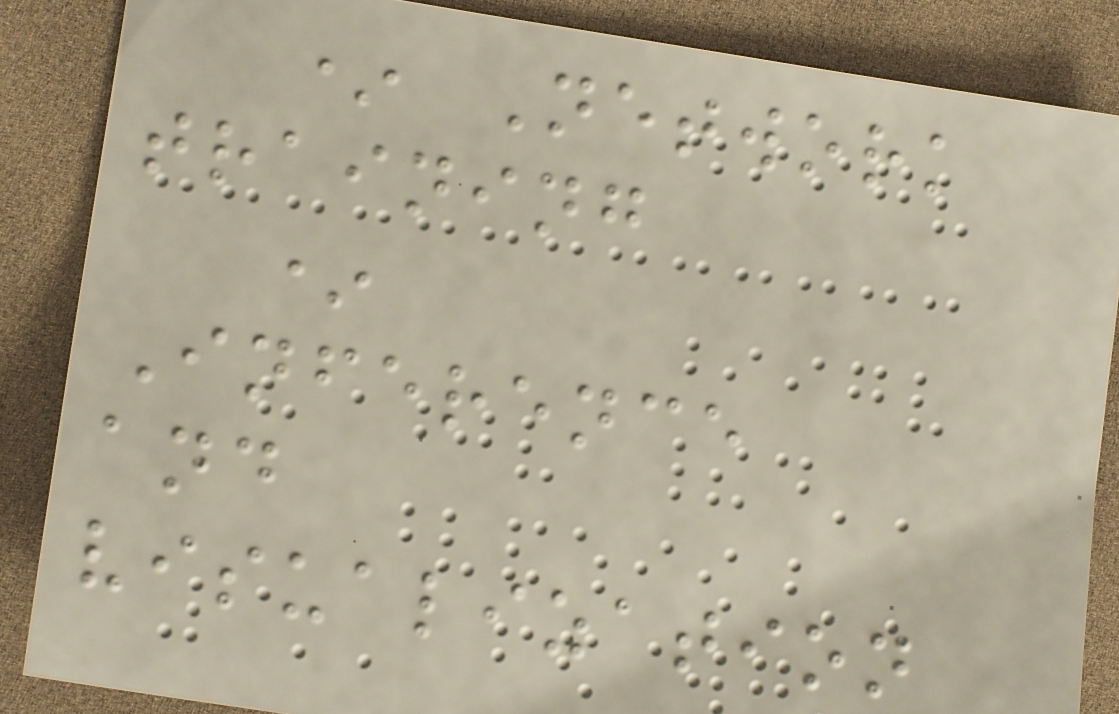* Network
training
*
Inference
and
visualization
